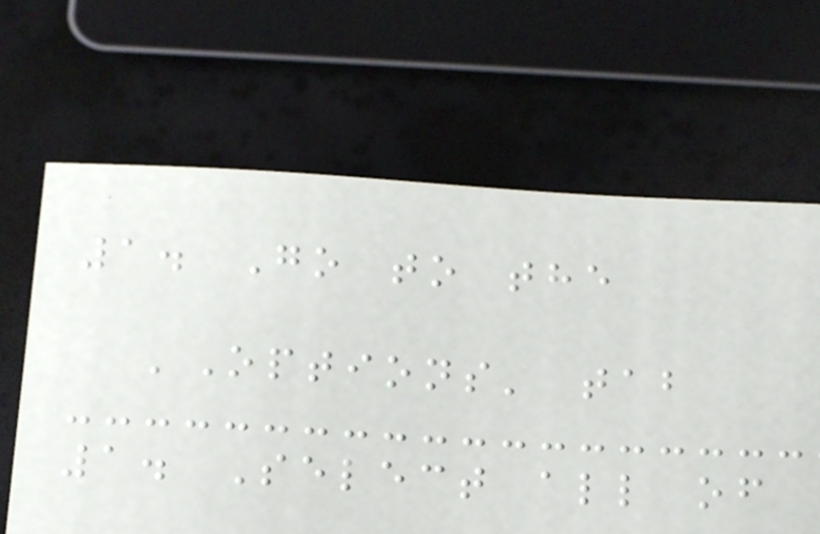1. Go to the
'Options' tab
1. Select all of
